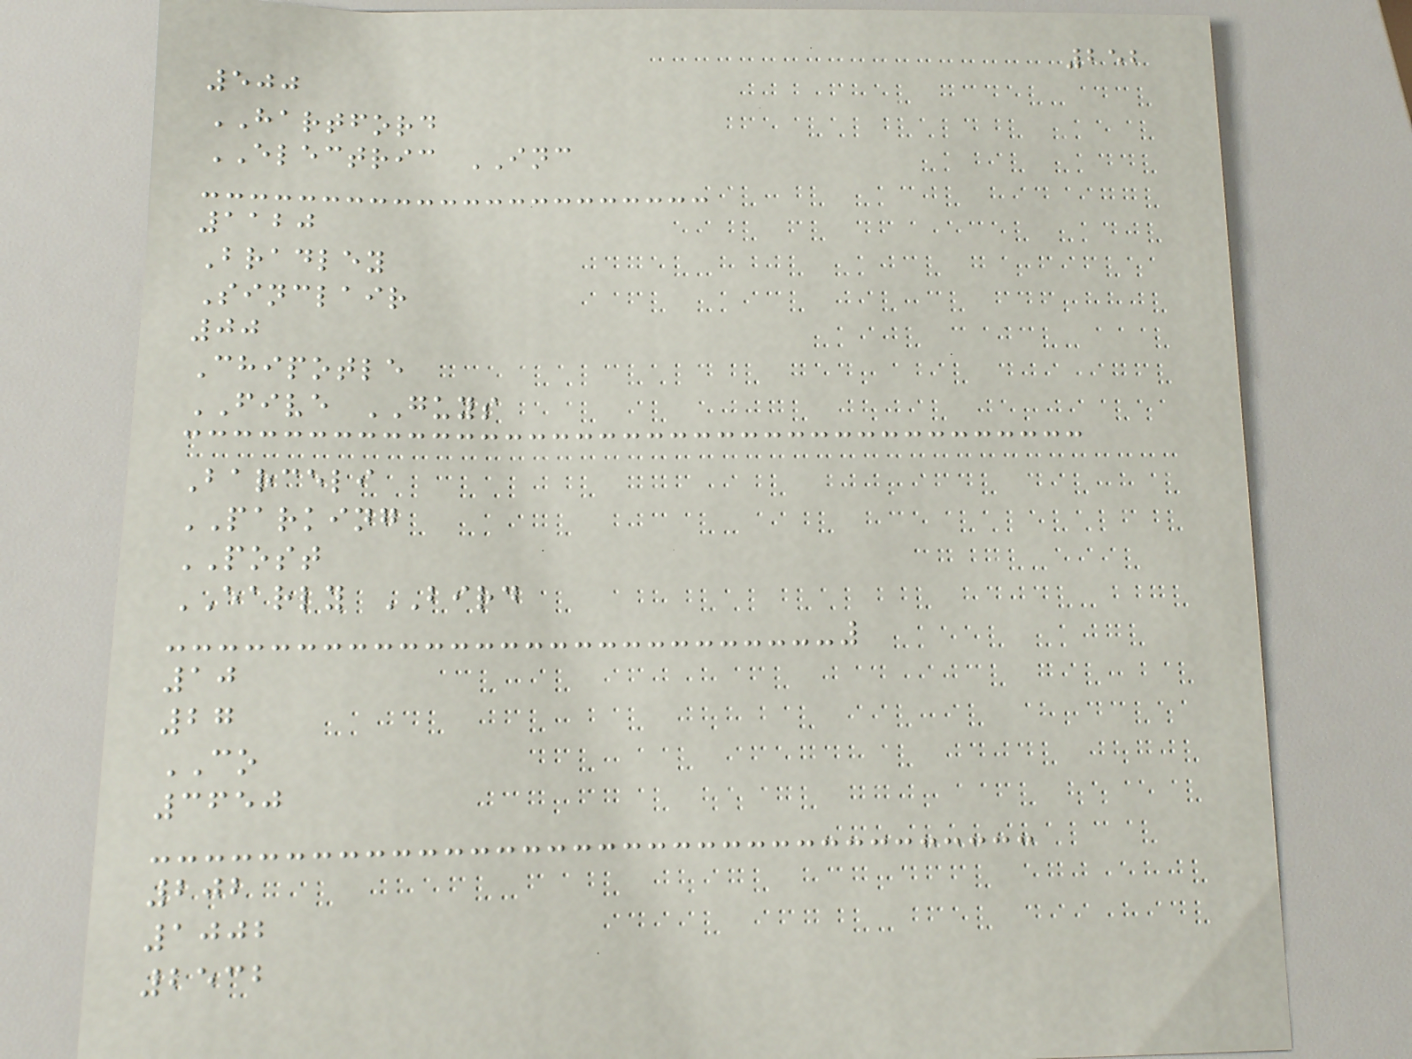252
500
HARTFORD
ELECTRIC INC
1120
Bradley
Sinclair
00
Chipotle
FIVE GUYS
Barceli
PARKING
POST
EARLY BIRD
10
27
CO
3650
202
1002
2532
